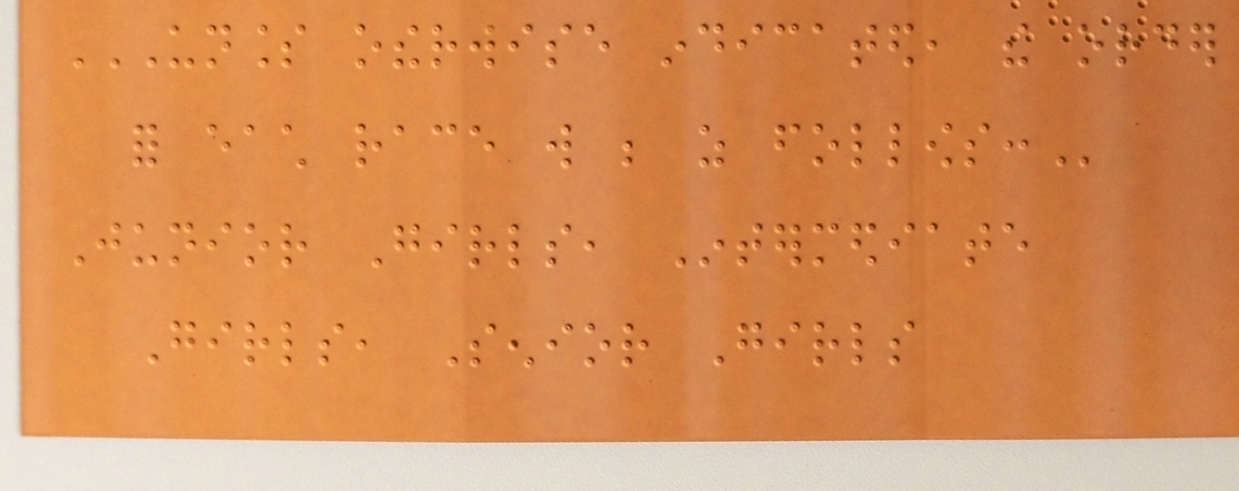UNLESS OTHERWISE INDICATED, THE ORDER
FOR EACH RACE WILL BE AS FOLLOWS:
Junior Girls, Intermediate
Girls, Senior Girls
